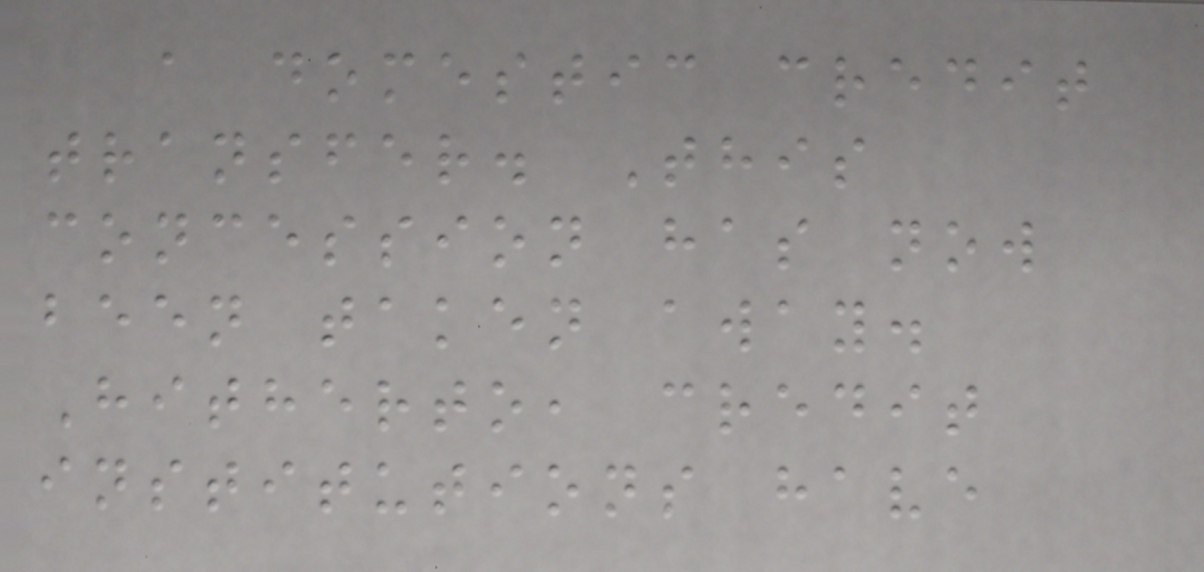a domestic credit
transfer. This
concession has now
been taken away.
Hitherto, credit
institutions have
